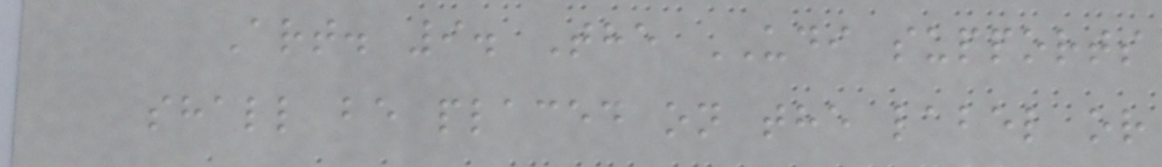Art. 9. The UDI supports
shall be placed on the label or
